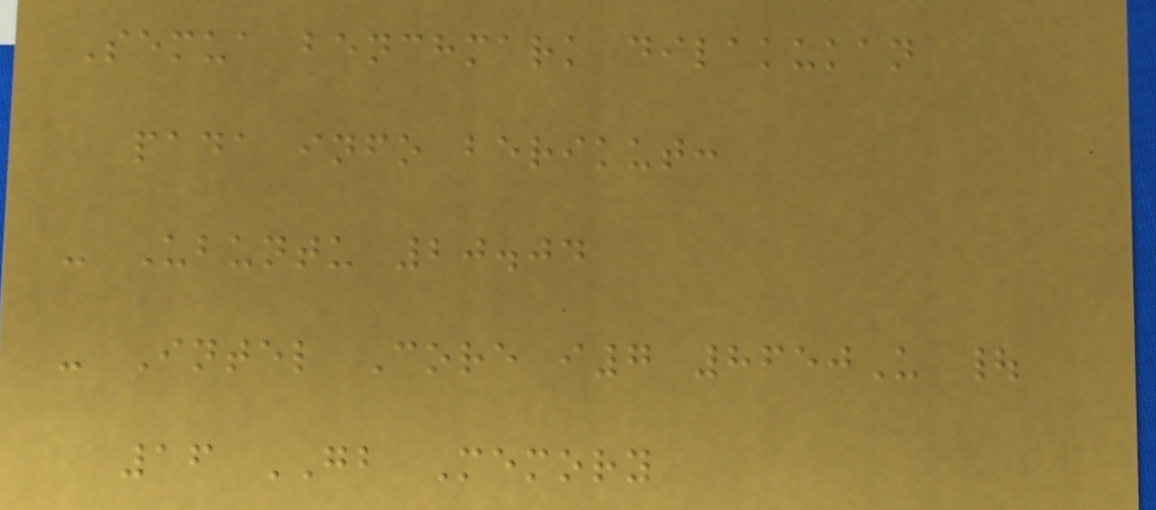Semua benchmark dilakukan
pada info berikut:
- Ubuntu 20.04
- Intel Core i7 8650U |
16 GB Memory
